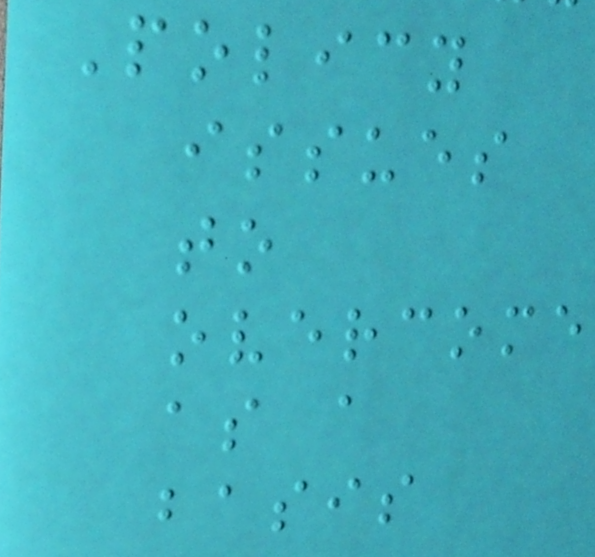Policy
issues
to
overcome
as a
basis
